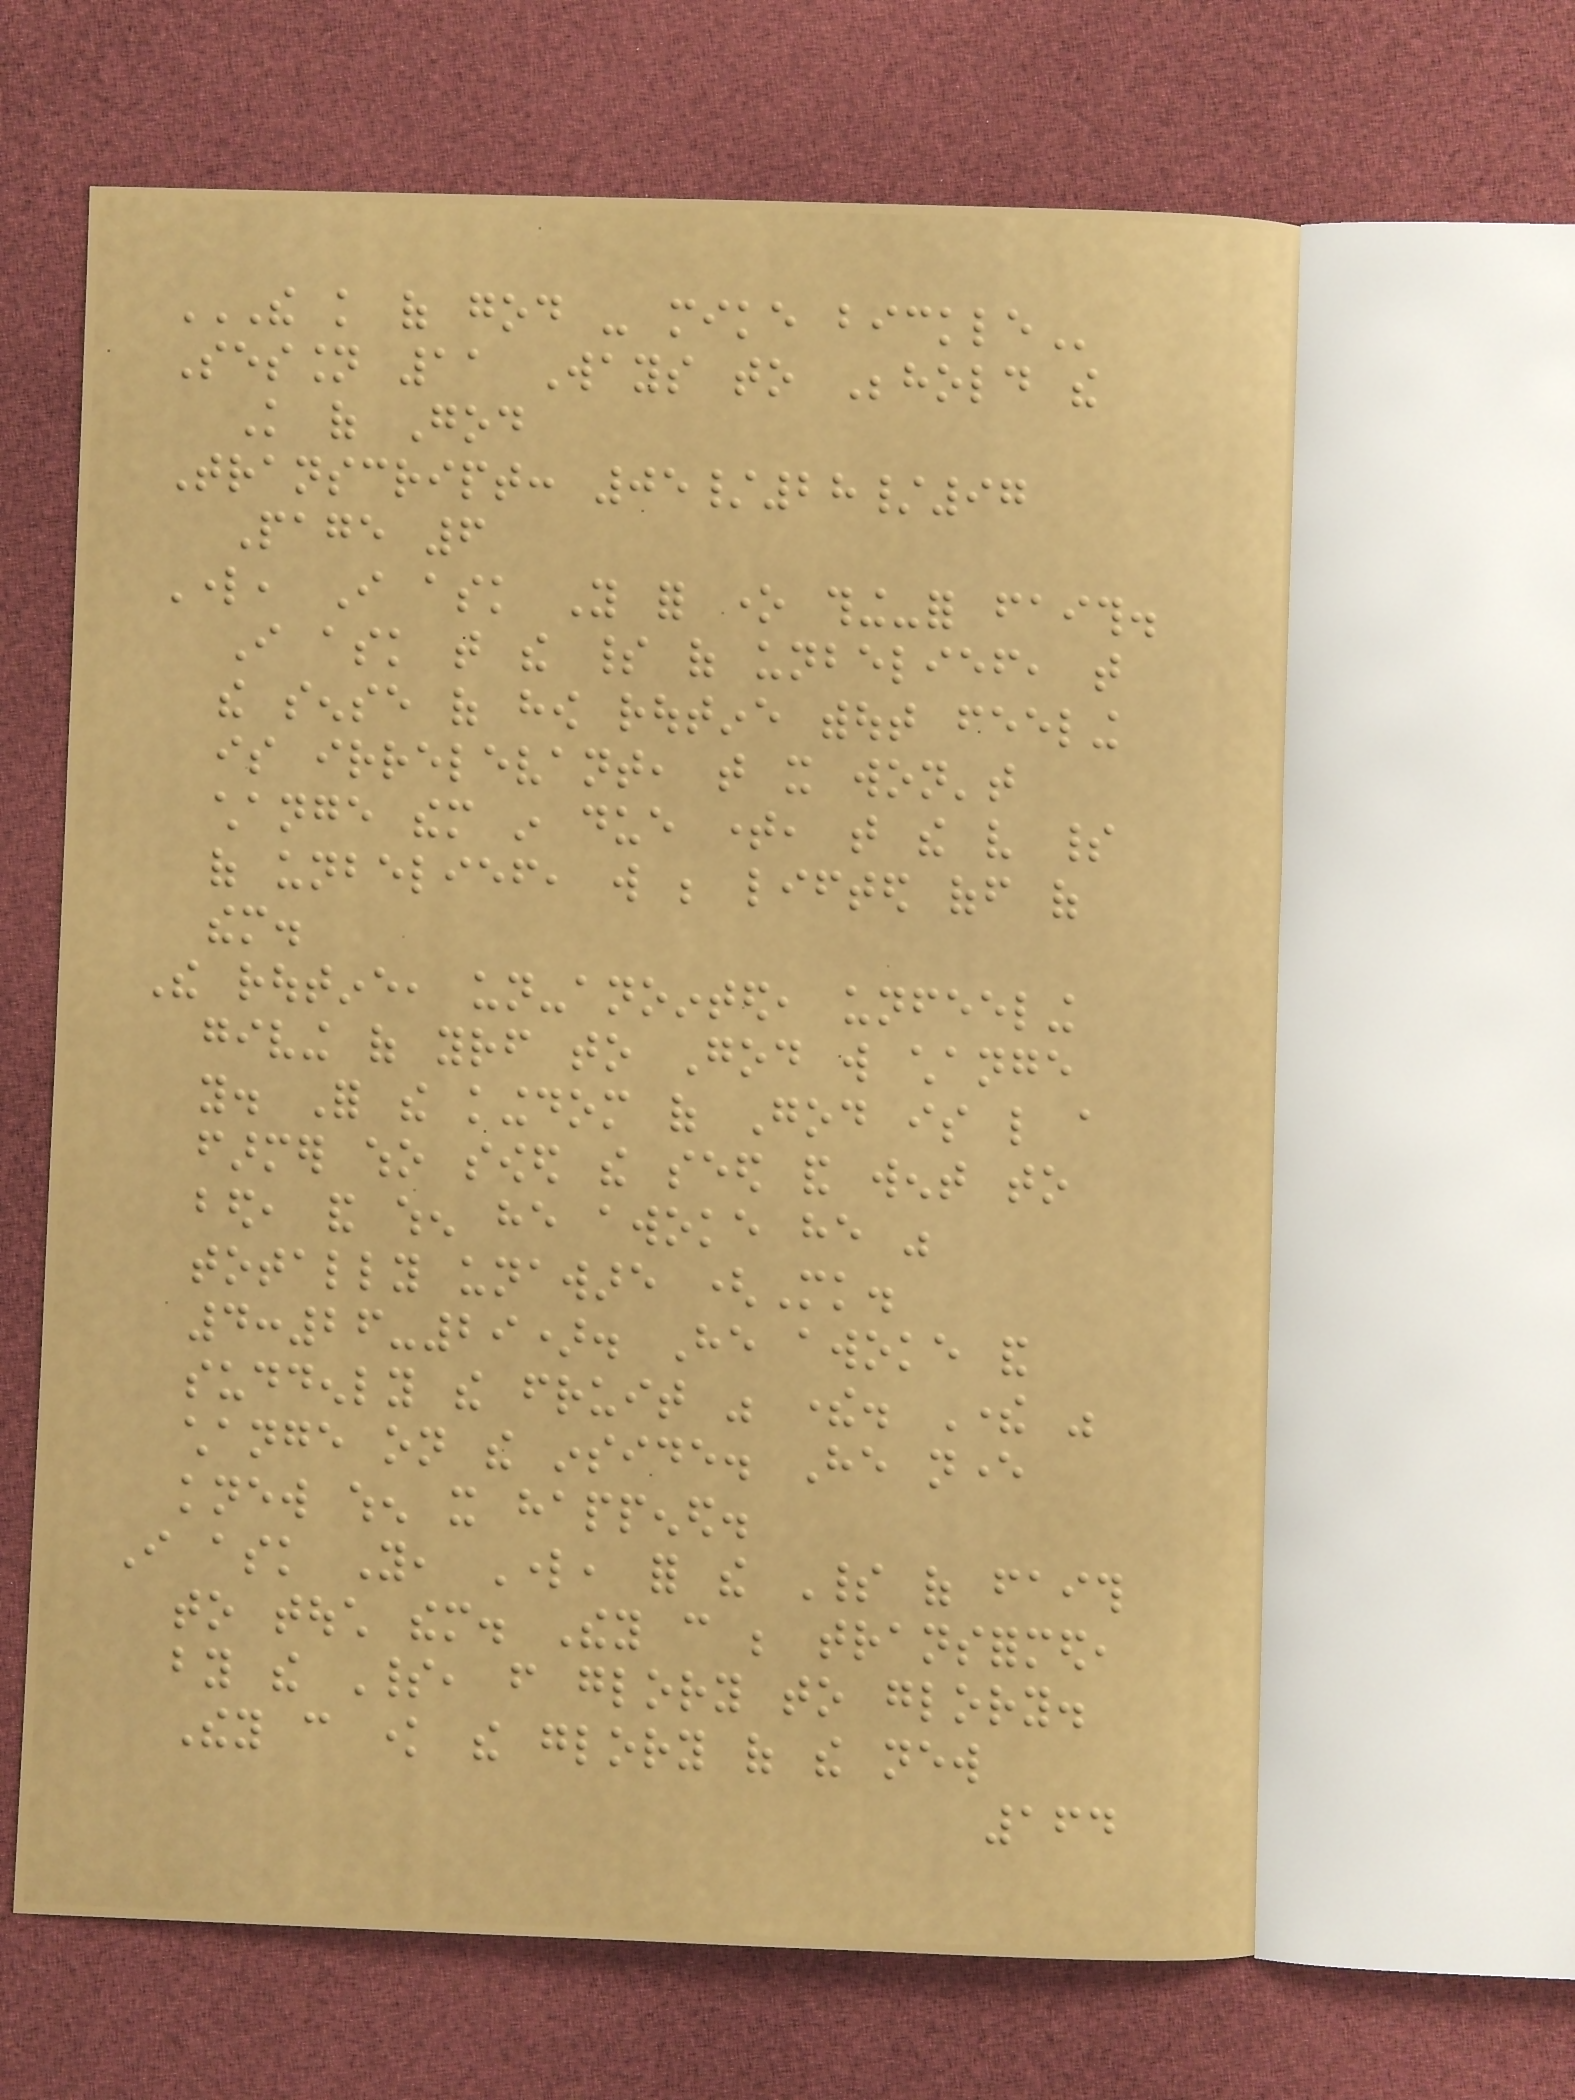THE KNOWLEDGE OF GOD - MIKE BICKLE
Session 11 Ways to Behold the
Knowledge of God
Transcript: 05/28/97
Page 6
Lord, I ask You for one thing-for faith.
I ask that the spirit of unbelief, that
the sense of how routine without feeling
is irrelevant, that it won't
change them in due time, that the very spirit
of unbelief, will be lifted off of
them.
The routine, un-anointed, unfeeling
giving of yourself to God will change
you. For the kingdom of God is like a
farmer who sowed the seed and went to
bed, and when he awoke he was
totally unaware (Mk.
4:26-29). He awoke and
suddenly the fruit was there. There was
change on the inside. He never
knew when it happened.
I ask You, Lord, for the Spirit of faith
to touch them. They can be transformed,
by the Spirit, from glory to glory.
They can know the glory of the new
164
